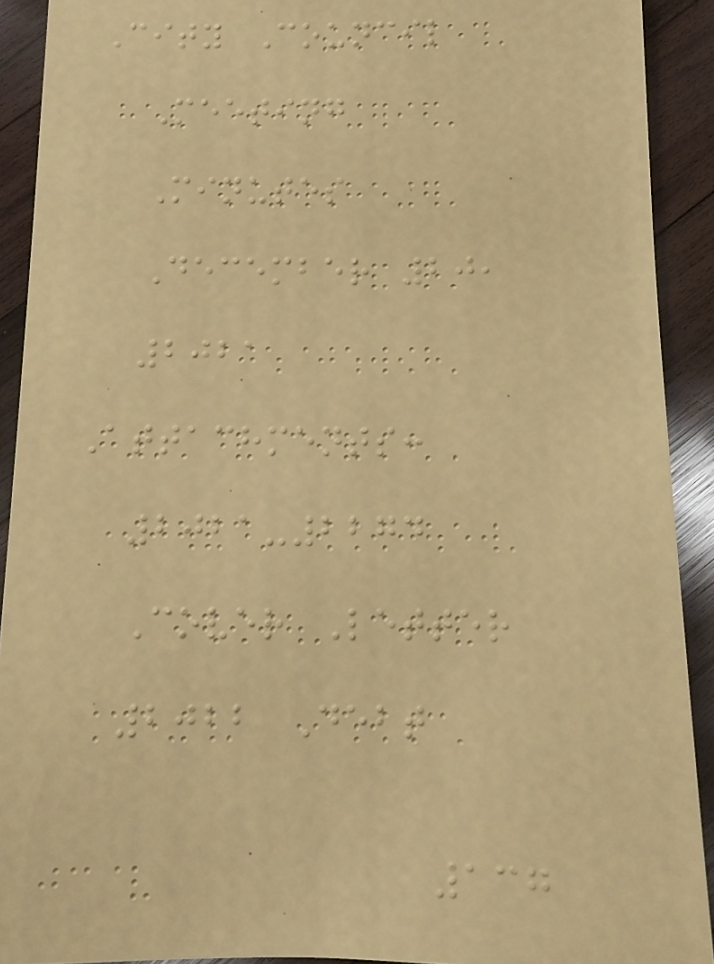City Council
Meeting
Minutes
December 20,
2021
Attachments:
2021-2274
Cover Letter
2022 Debt
137
